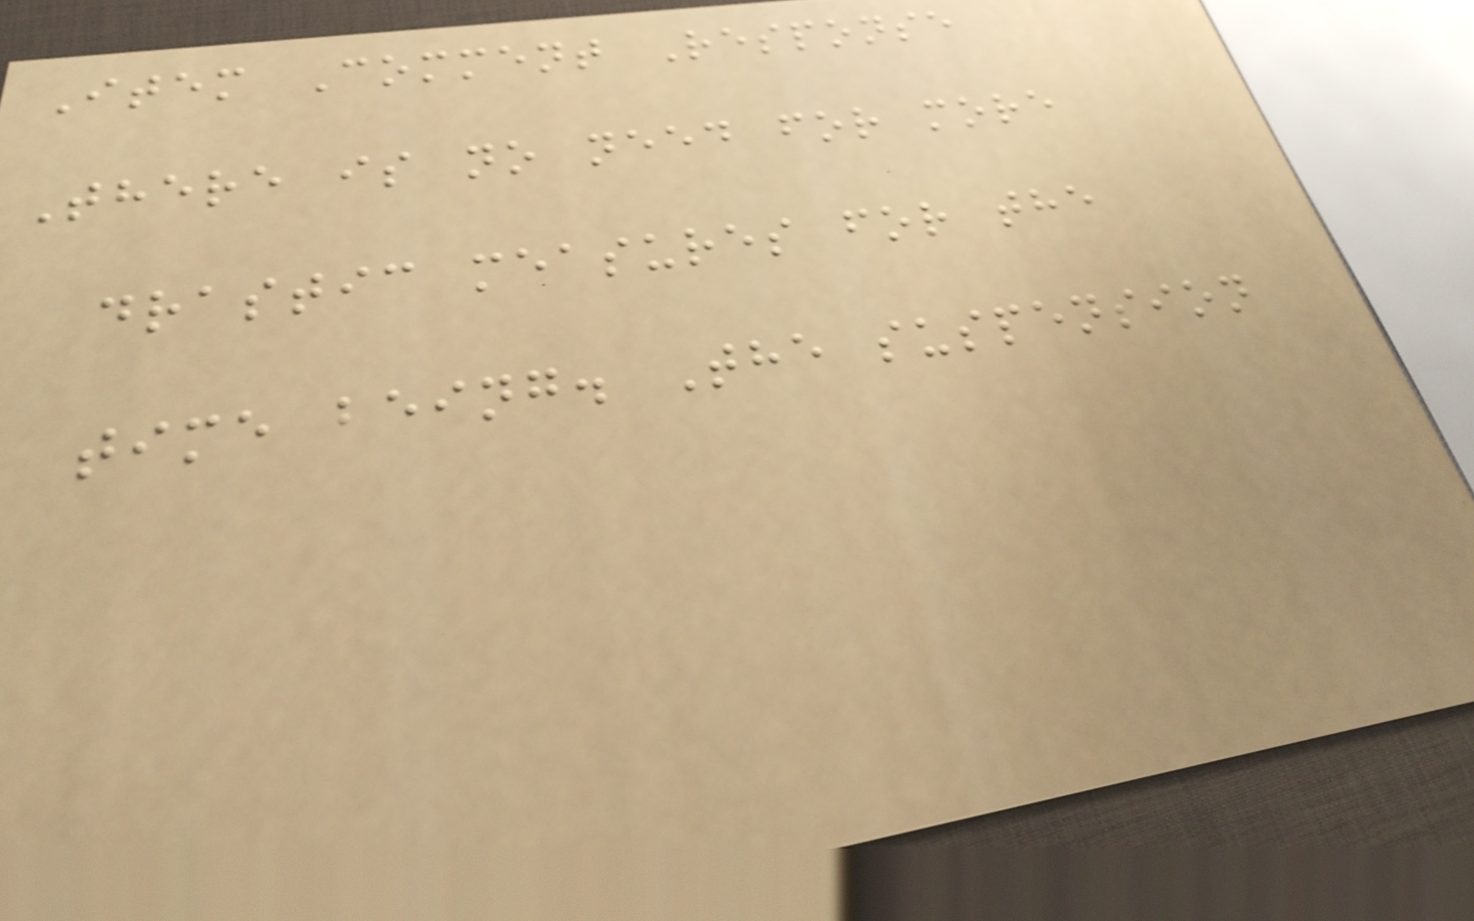Item Comment Response
There is no need for more
drastic measures for the
time being. The suspension
